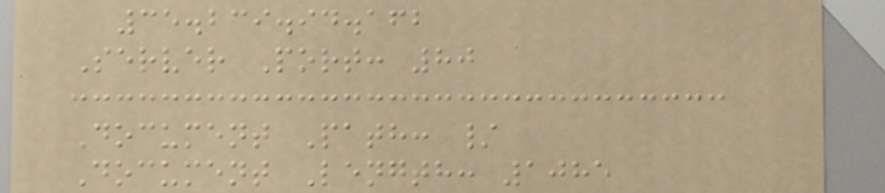35.239.94.162
Server Port: 80
Document Path: /
Document Length: 1085
